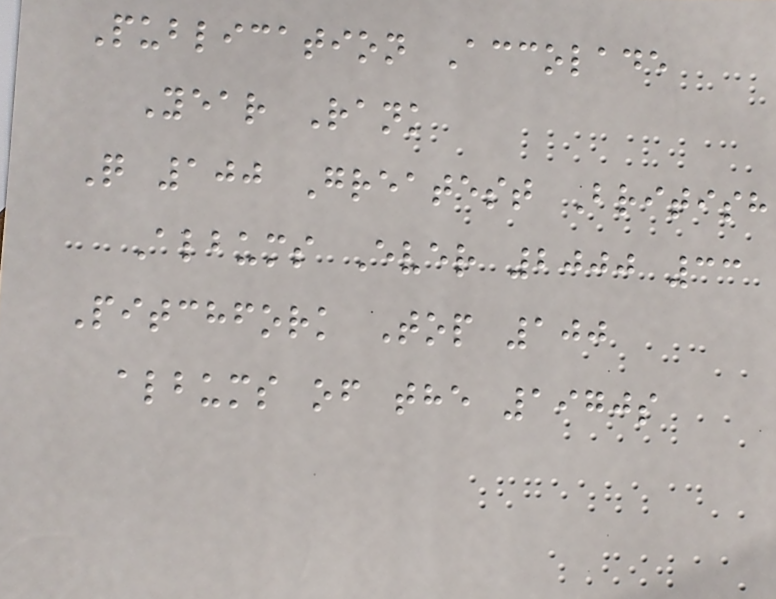Publication Accolade
Year Rank
Q 100 Greatest British
Albums Ever 2000 33
Pitchfork Top 100
albums of the 1970s
